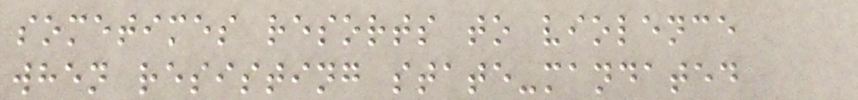sometimes resorts to violence
when resisting state-mandated
